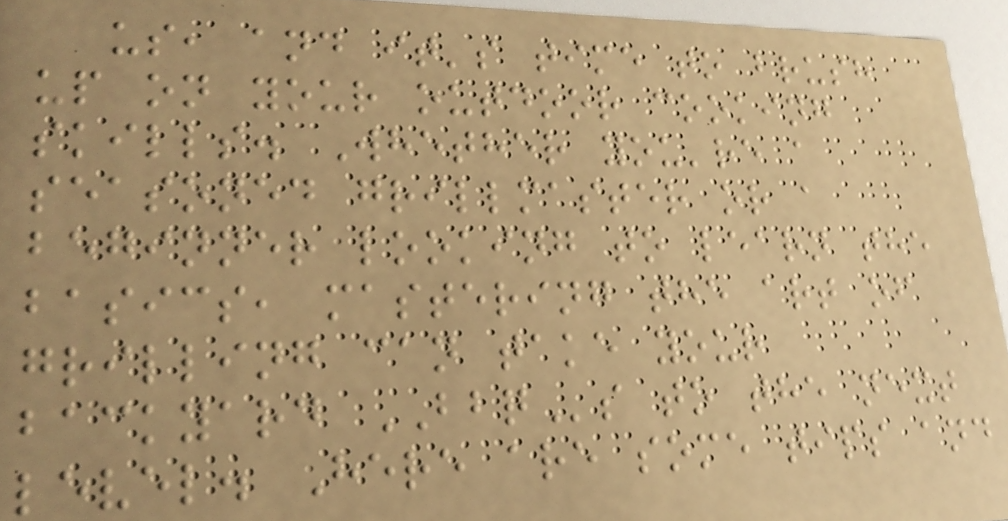us, and it's time to brush
up on your outdoor cooking
skills. Whether you're a
seasoned grillmaster or a
beginner looking to learn the
basics, mastering the art of
grilling can take your
backyard BBQs to the next
level. Here are some tips and
